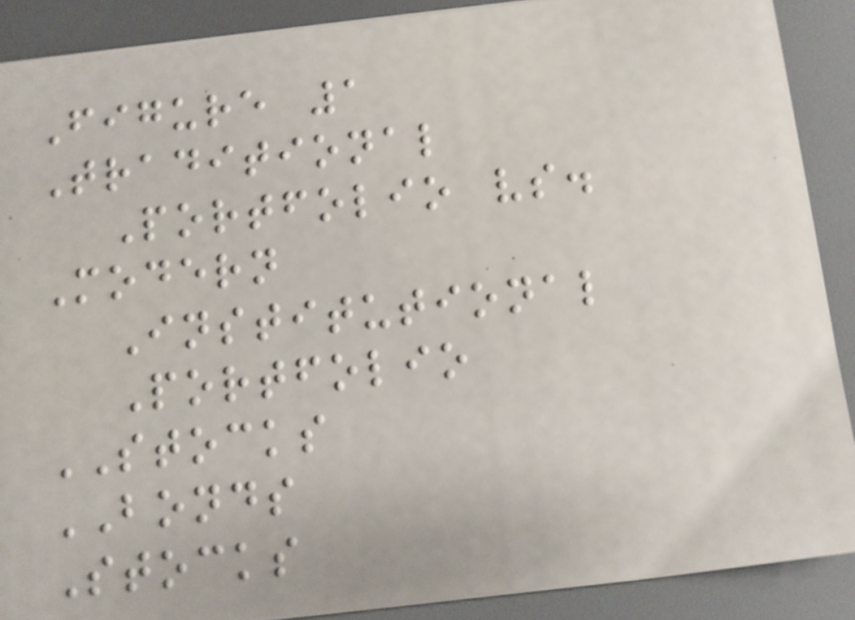Figure 1
Traditional
Portfolio vs.
Modern
Institutional
Portfolio
STOCKS
BONDS
Stocks
